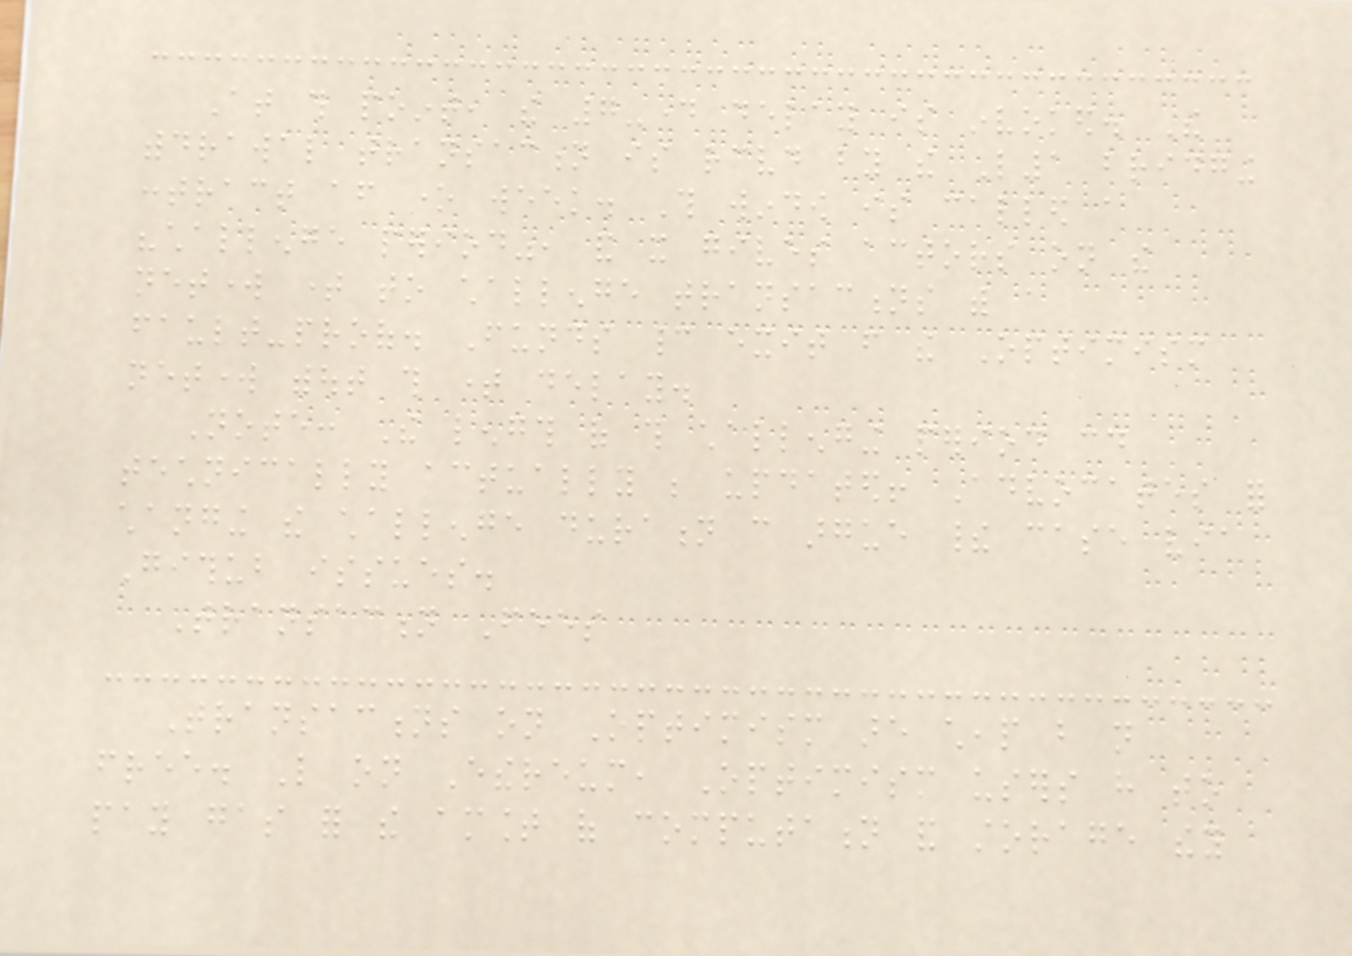At this point, the 7-day delay is invoked. The
withdrawal transaction is received by the L1 bridging
contract after one week. This window is called a
"challenge period", and it gives actors on the
network time to challenge transactions with a
fault-proof. Funds cannot exit from the Optimism
network without this time delay.
Note: The length of this challenging period could
technically actually be updated! Advocates for
changing the challenge duration can argue their case via
Github issues.
Transaction Fees
Transactions on Optimism are cheap but not
free. Like on Ethereum, Optimism users have to
pay gas for the amount of computation and storage they
